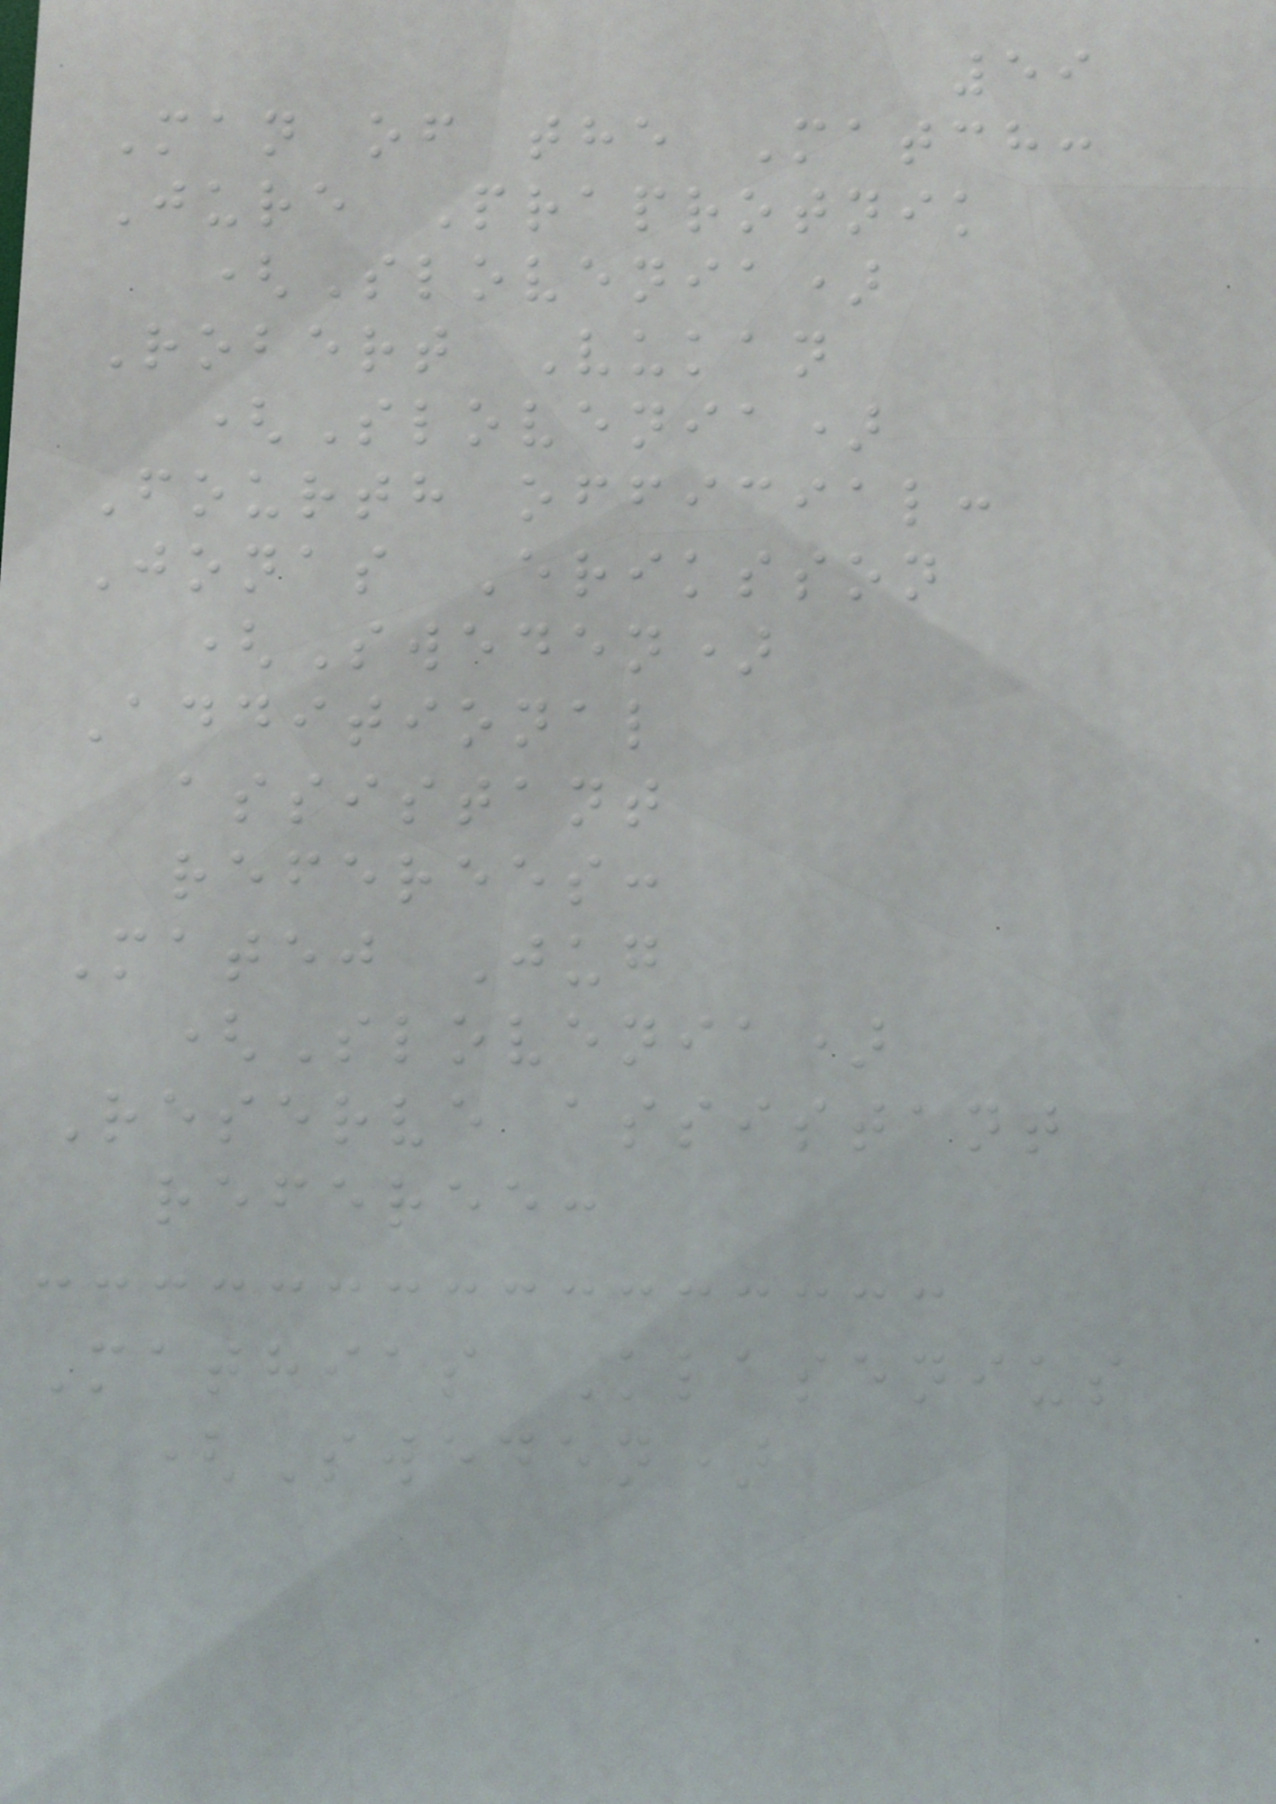59
Man of the Match:
Jure Praprotnik
(Slovenia)
Robert Vukan
(Slovenia)
Fourth official:
Jonas Eriksson
(Sweden)
Additional
assistant
referees:
Matej Jug
(Slovenia)
Reserve assistant
referee:
Mathias Klasenius
(Sweden)
